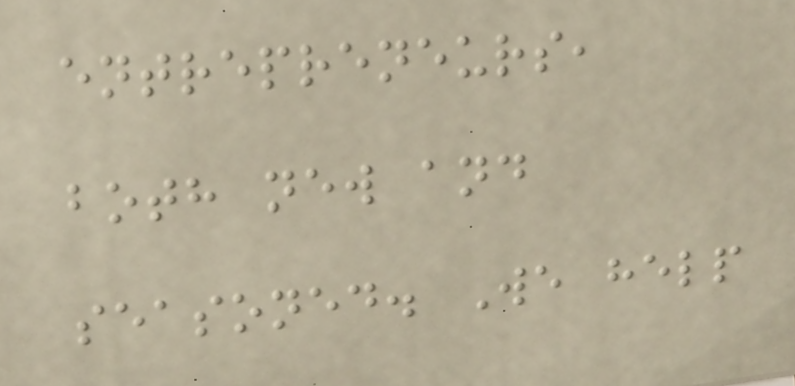entrepreneurs,
both new and
seasoned. We help
